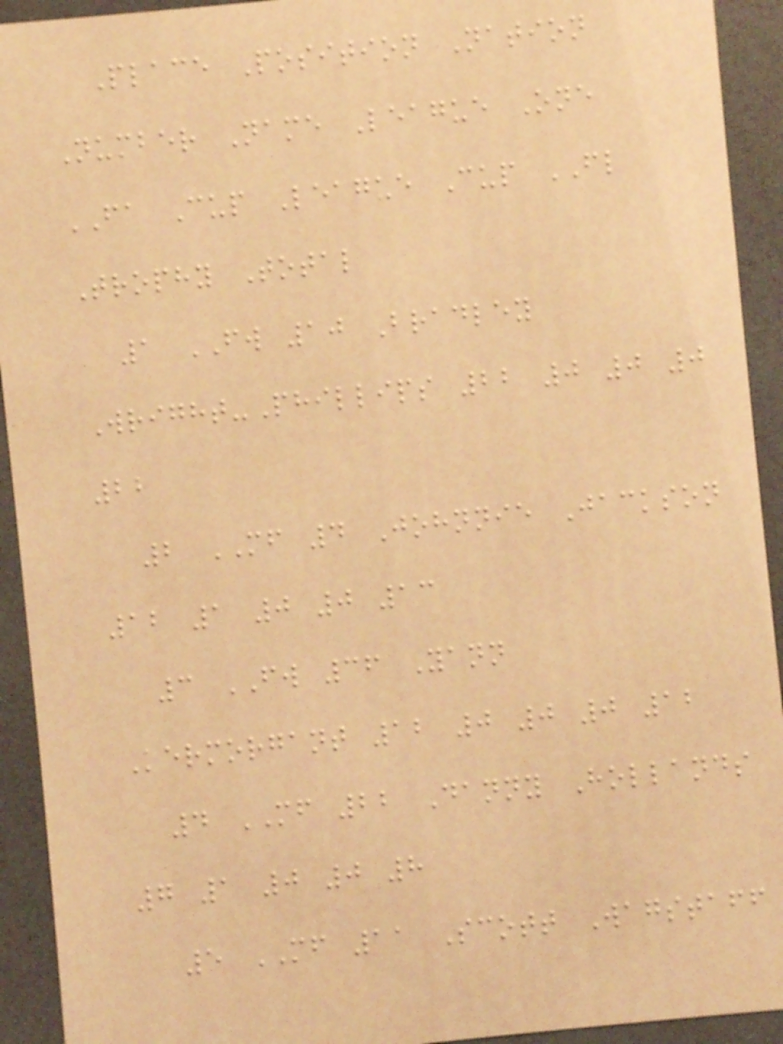Place Position Nation
Number Name League One
FA Cup League Cup FL
Trophy Total
1 FW 10 Bradley
Wright-Phillips 22 0 0 0
22
2 MF 4 Johnnie Jackson
12 1 0 0 13
3 FW 36 Yann
Kermorgant 12 0 0 0 12
4 MF 22 Danny Hollands
7 1 0 0 8
5 MF 11 Scott Wagstaff
